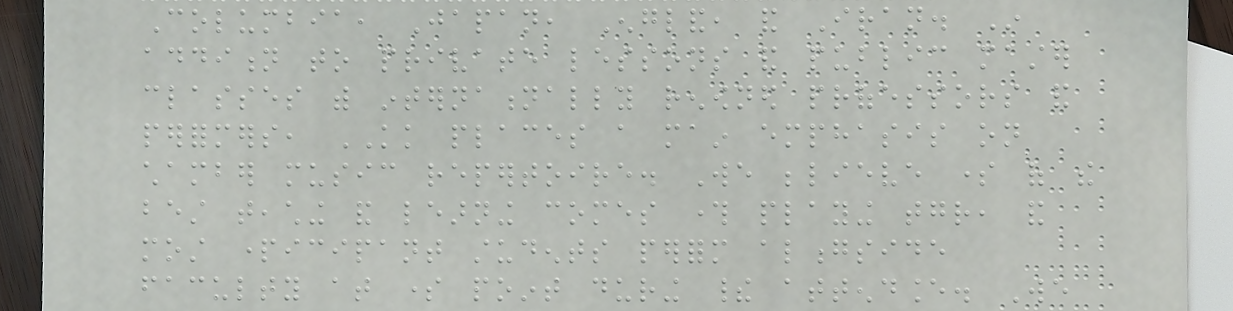Columbia, Japan, England, and Iran. In
addition to private lessons and public master
classes with internationally renowned professors and
performers, KK places a main emphasis on
chamber music repertoire. We believe some of the
best teaching and learning comes through playing together, and
most participant students perform alongside
faculty at some point during their attendance. We
